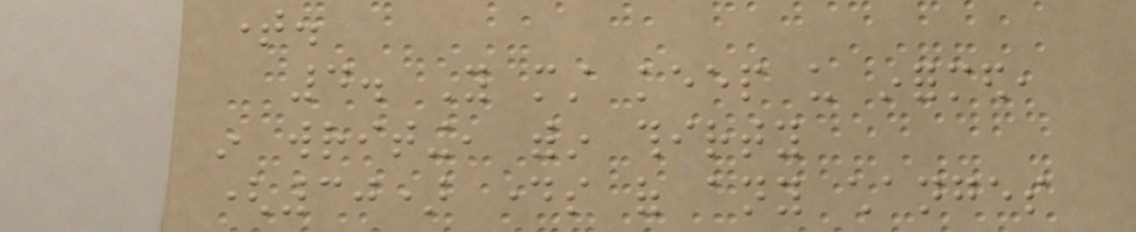time.
4. You must keep us informed,
in writing, within thirty
(30) days of any changes
